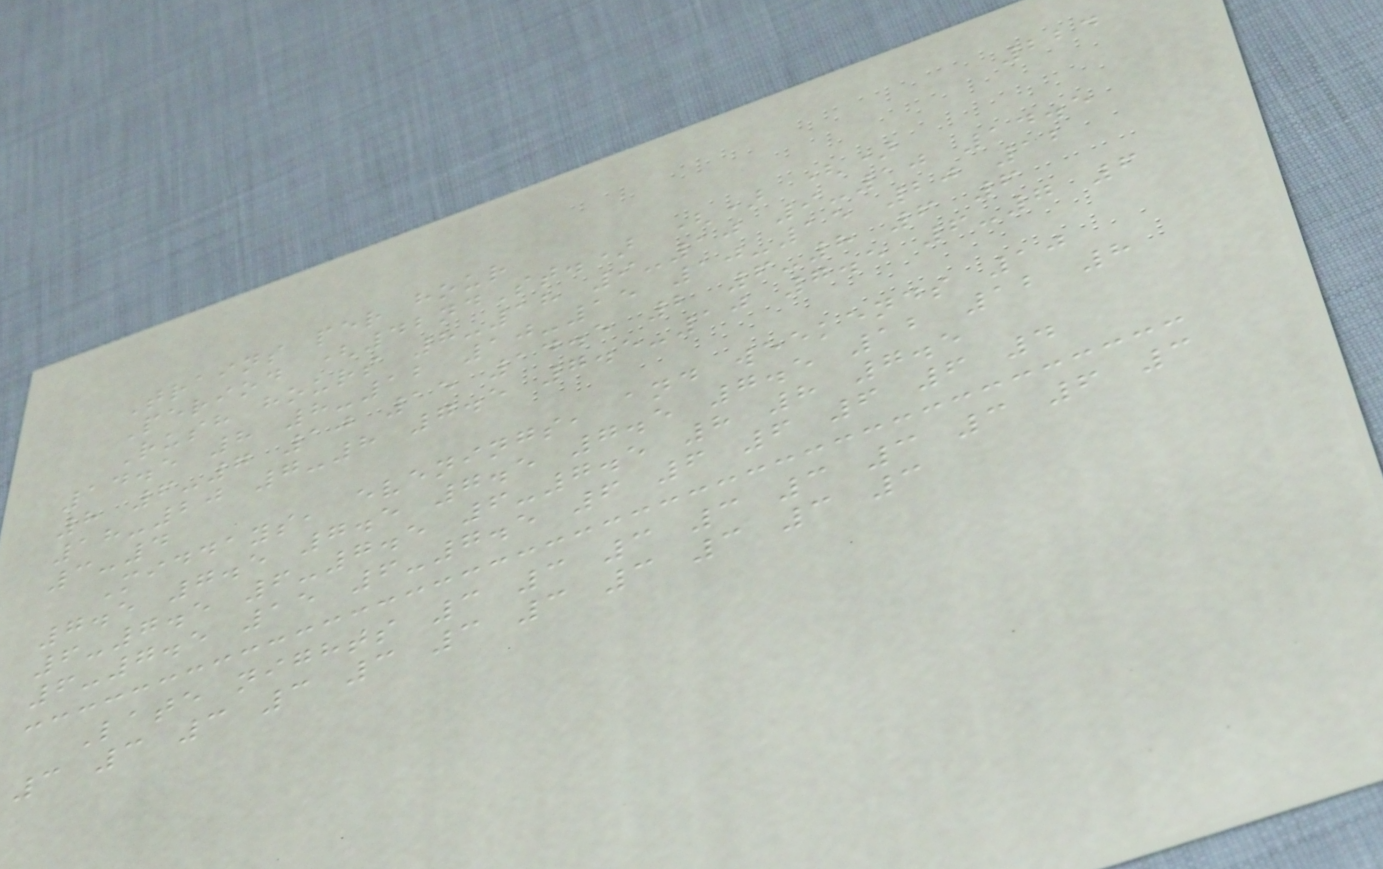224
Trains per hour
Period (42ndSt.) () ()
Rush hours 8-18 9-10 9-10 14.5
14.5 8 8-12 10-15 10-15 20 12
8 6-7 10 15 14.5 2 6-8 6 6
18-20 7-8 7.5 7.5-10 7.5 6-7 6
3-4
Middays, evenings, and weekends 10
7.5 7.5 7.5 7.5 7.5 7.5 12 12 8
6-7.5 6-7.5 6-7.5 8 8 7.5
6-7.5 15 6-7.5 6 6 6 6 6 4
Late nights 3 3 3 3 3 3 3 6 3
3 3 3 3 3 3 3 3 3 3 3
